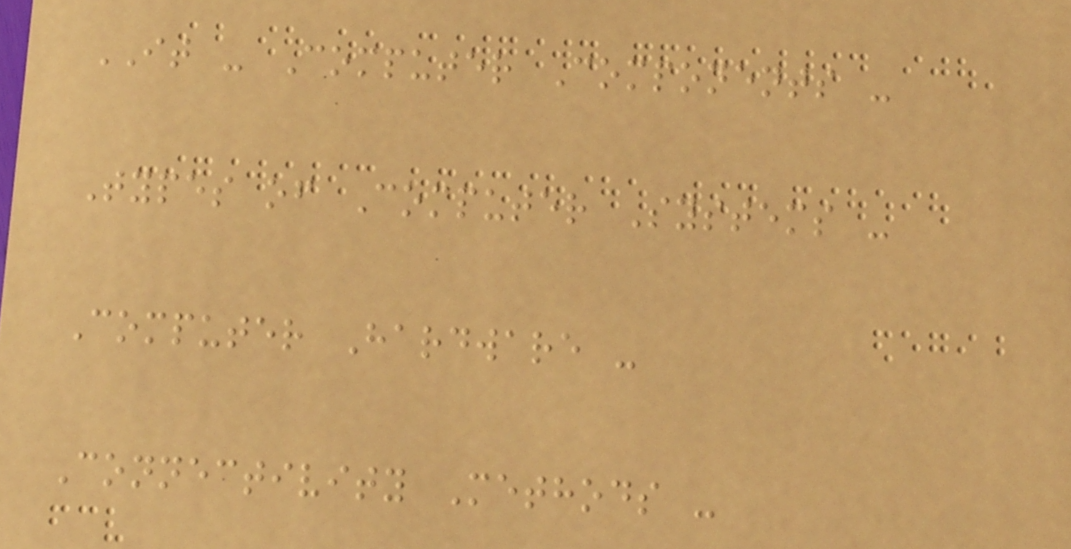IT - Computer Components -
Types of Computer Systems -
Computer Hardware -
Connectivity Methods -
